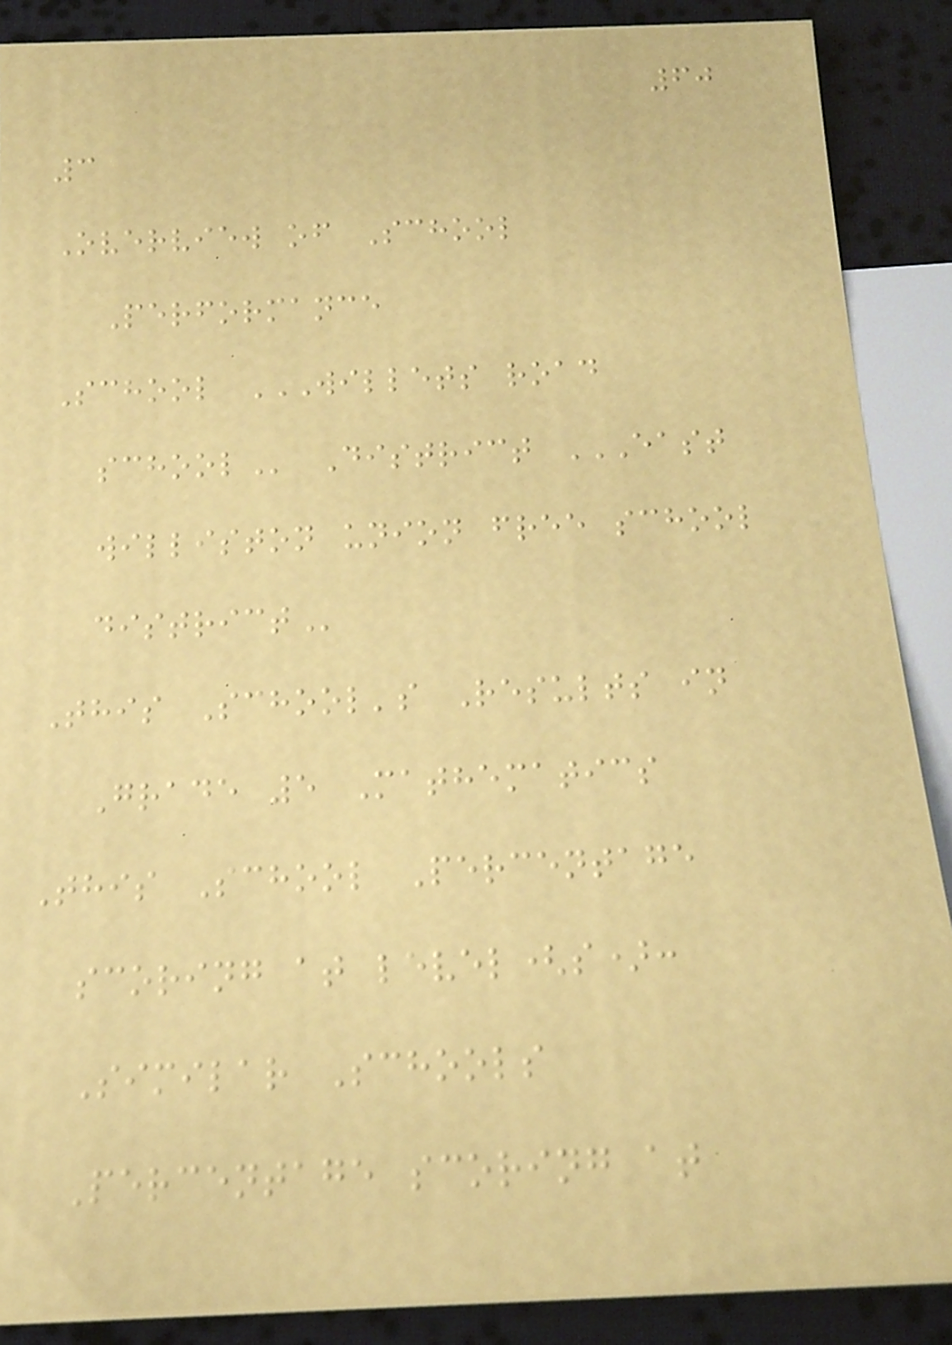60
3
Overview of School
Performance
School WILLETS ROAD
SCHOOL District EAST
WILLISTON UNION FREE SCHOOL
DISTRICT
This School's Results in
Grade 5 Mathematics
This School Percentage
scoring at level(s):
Similar Schools
Percentage scoring at
